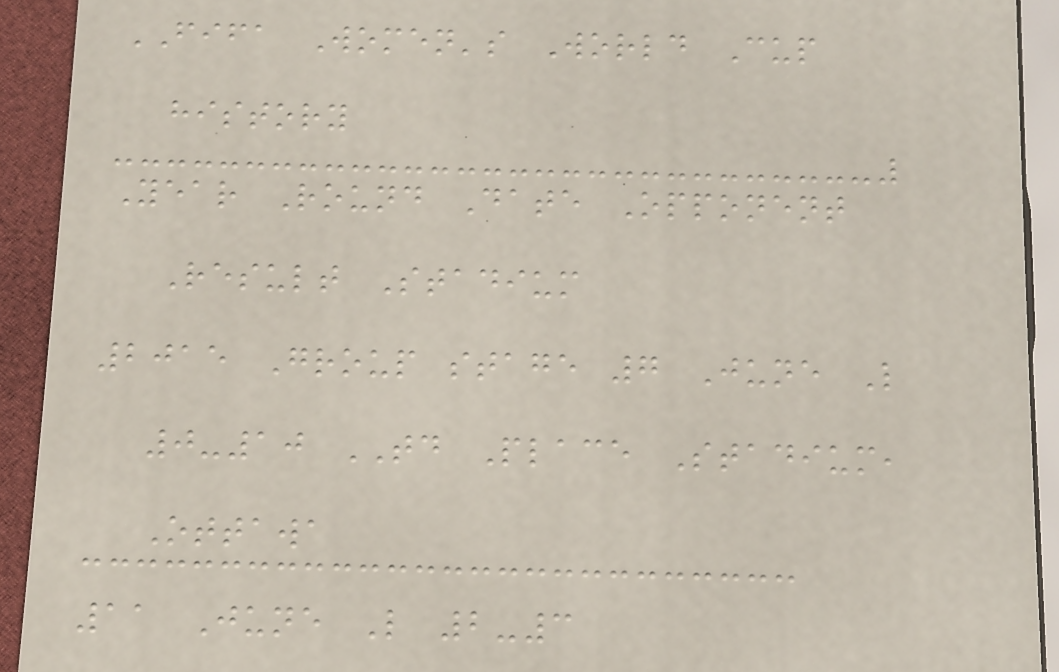FIFA Women's World Cup
history
Year Round Date Opponent
Result Stadium
2015 Group stage 7 June L
0-10 TD Place Stadium,
Ottawa
11 June L 2-3
